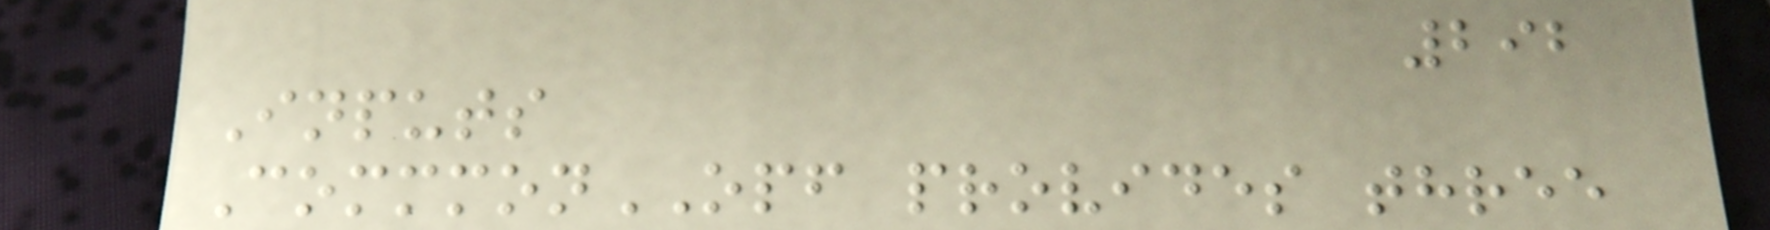292
Inputs
CommmonOPF provides three
